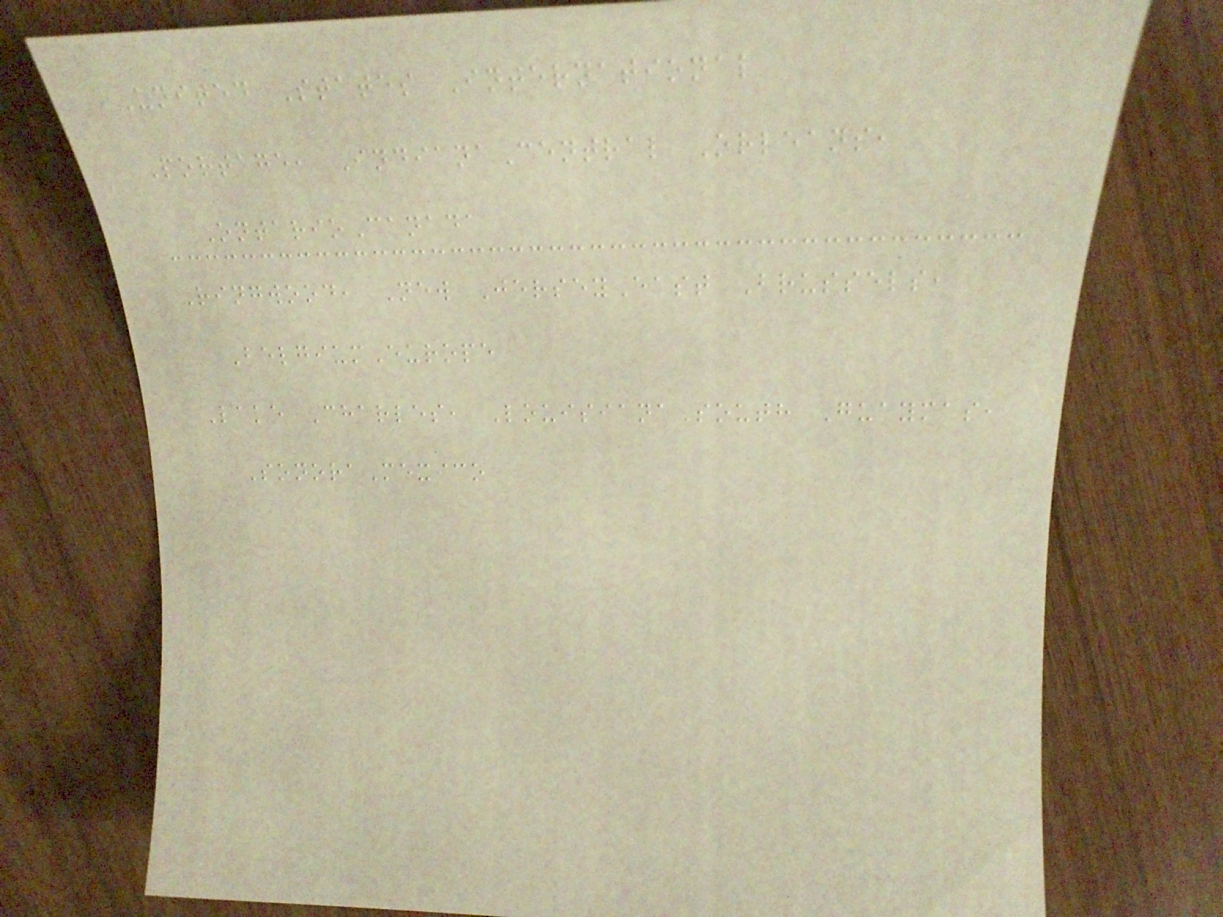United States International
Portage, IndianaCentral Orleans,
OntarioCanada
Ringwood, New JerseyEast Brussels,
BelgiumEurope
Lake Charles, LouisianaSouth Guaymas,
SonoraMexico
